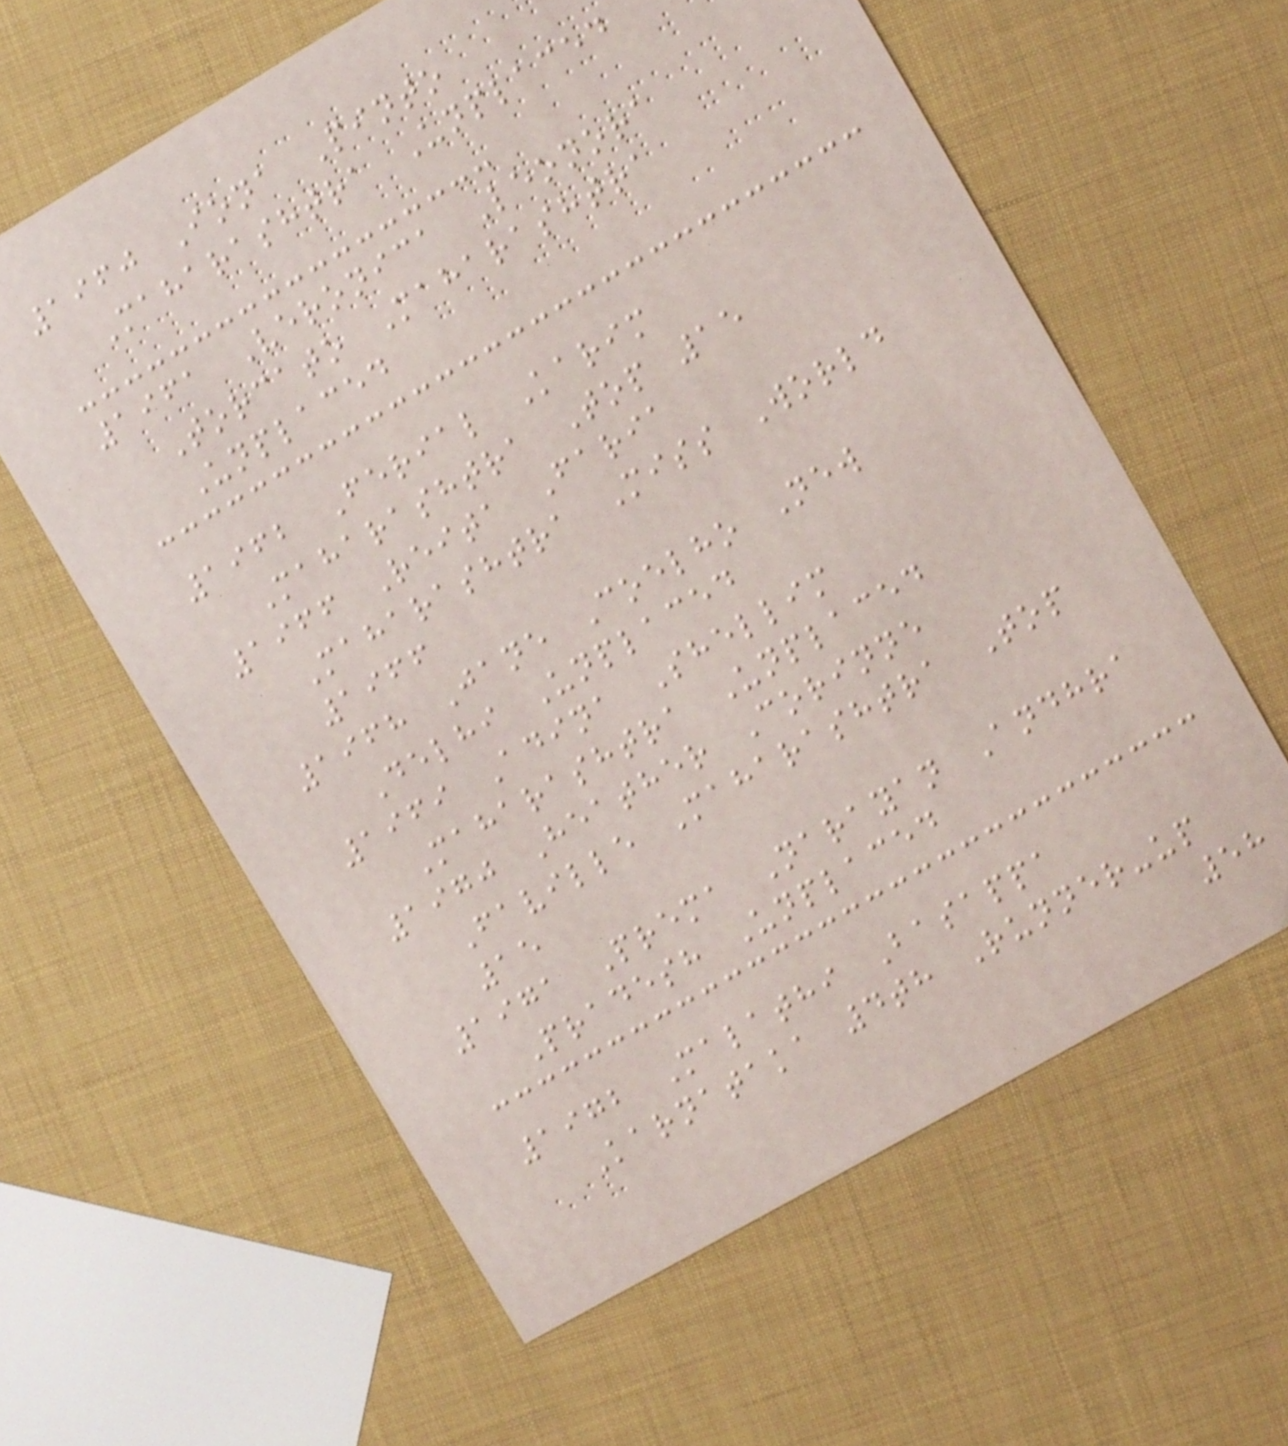1960 Iona Pinto
Maharashtra Unplaced
1961 Veronica Leonora
Torcato Maharashtra
Unplaced
1962 Ferial Karim
Maharashtra Top 15
1966 Reita Faria
Maharashtra Miss World
1966
1968 Jane Coelho New
Delhi Unplaced
1969 Adina Shellim
Maharashtra Unplaced
1970 Heather Corinne
Faville Maharashtra Top
15
1971 Prema Narayan Andhra
Pradesh Unplaced
1972 Malathi Basappa
Karnataka 4th Runner-up
58
